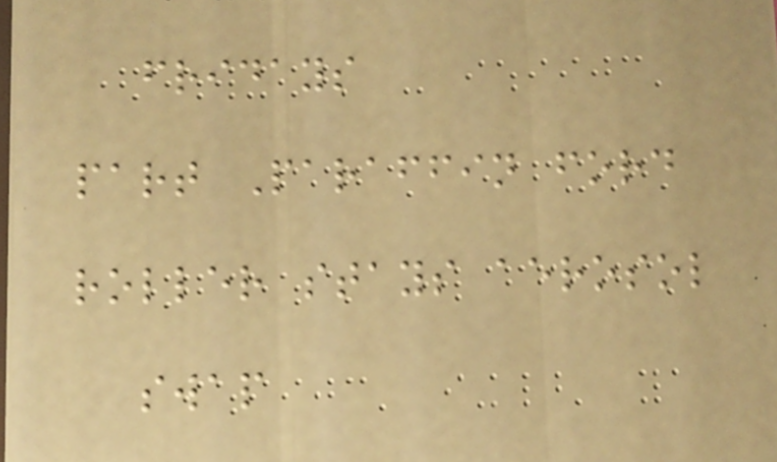fridays
part Paraffin ford
roller stays aerosol
swap
